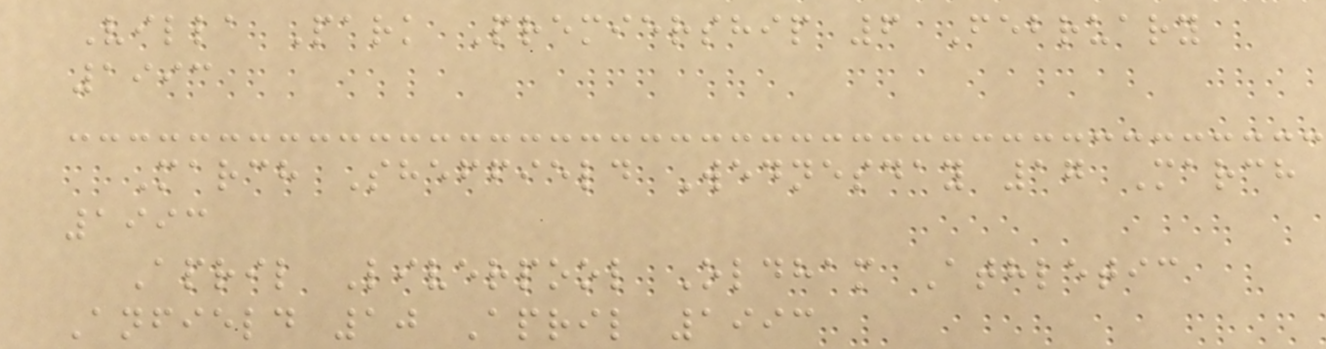Villa Park Premiership 6 February
1993
March Sheffield Wednesday 17 March
1993
April Liverpool Oldham Athletic
Anfield 10 April 1993
